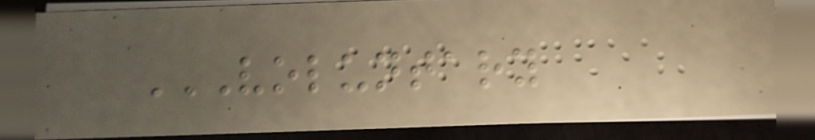VOLUNTARY
